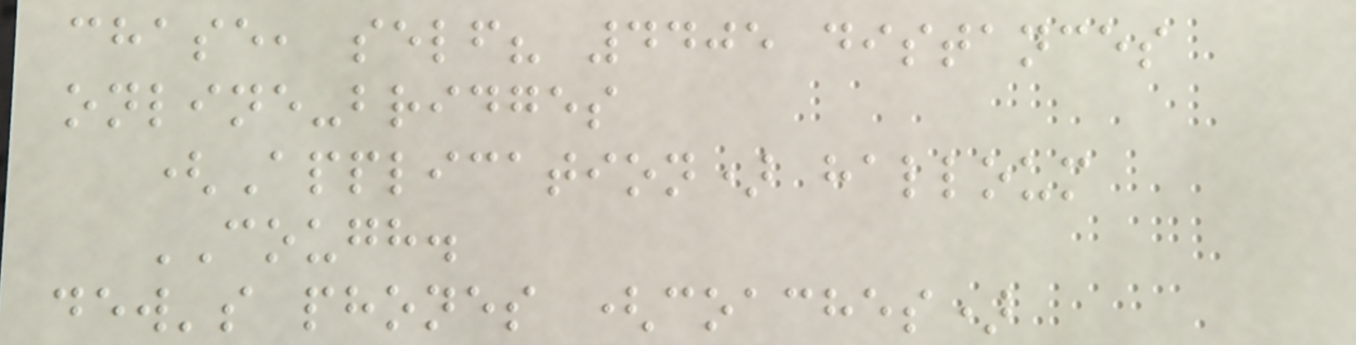chase, self? 4405 distances
online-bridges
(Application) halloum
COUGH.
dew's phones (coaches)
